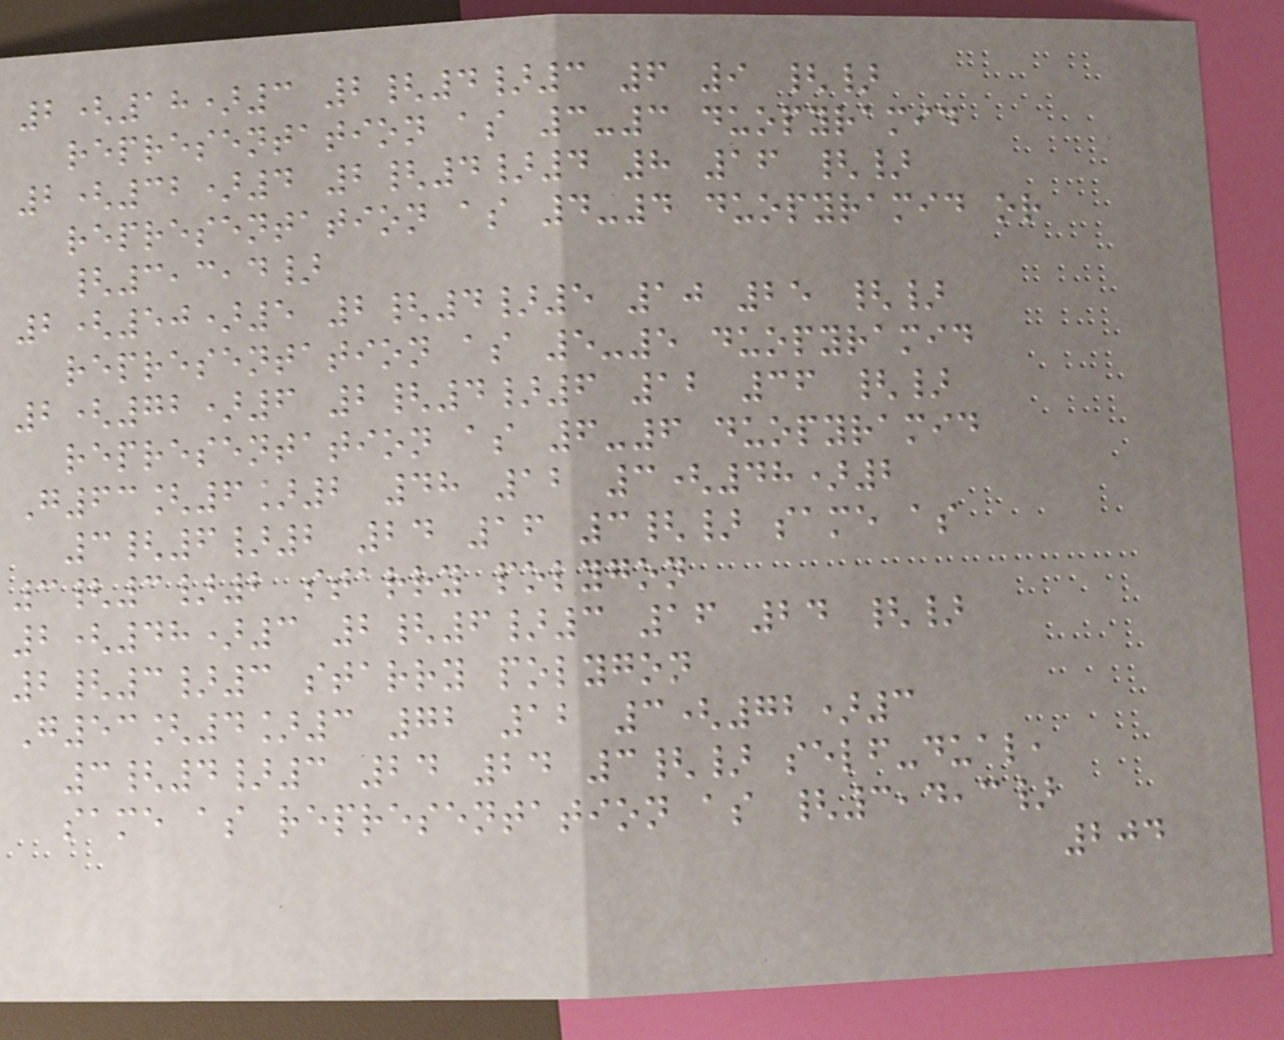2(18)3 2{4}3 6 9 {}
representation as 3-3 duopyramid
2(32)4 2{4}4 8 16 {}
representation as 4-4 duopyramid or
{3,3,4}
2(50)5 2{4}5 10 25 {}
representation as 5-5 duopyramid
2(72)6 2{4}6 12 36 {}
representation as 6-6 duopyramid
G63[6]2 48 12 3(48)2
3{6}2 24 16 3{} same as
3{3}2 starry polygon
2(48)3 2{6}3 16 24 {}
2{3}3 starry polygon
G53[4]3 72 12 3(72)3
3{4}3 24 24 3{} self-dual,
same as representation as {3,4,3}
204
